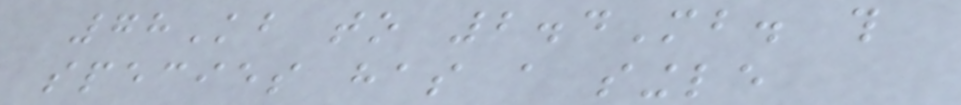78Kb to 2.4Mb. this
species has a single
